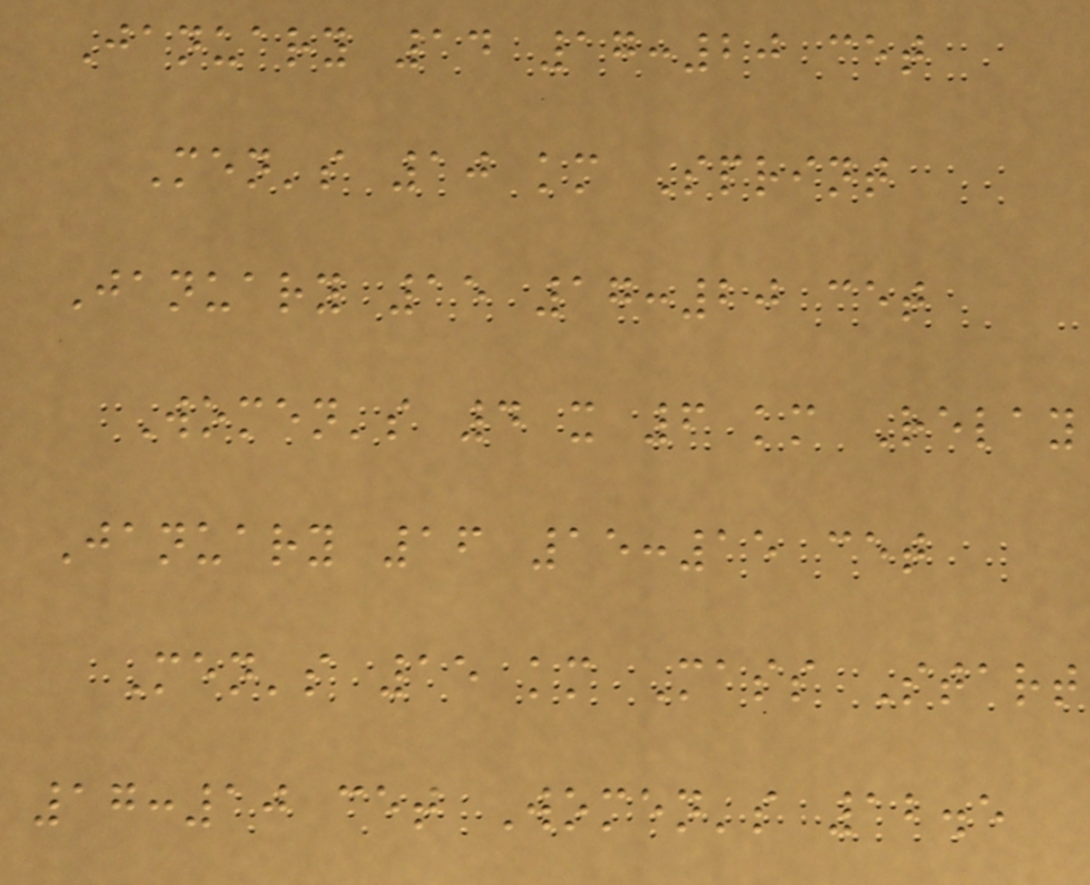January 14 17:20 cet
Men's 10 km Sprint
January 15 17:20 cet
Women's 4 x 6 km Relay
January 16 15:15 cet
Men's 15 km Mass Start
17:10 cet Women's 12.5
